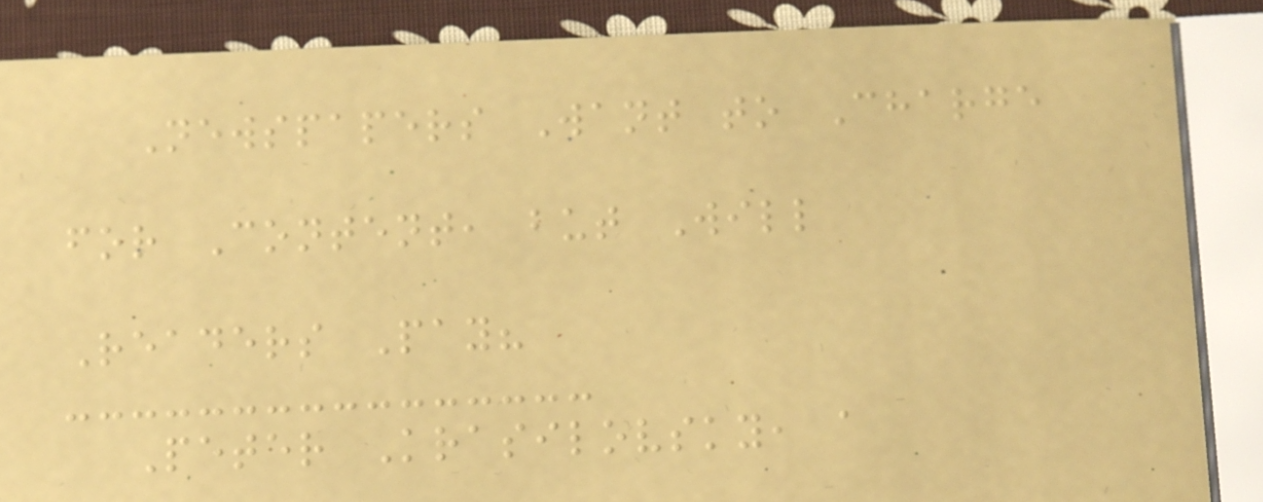Newspapers Want to Charge
for Content, but Will
Readers Pay?
Peter Krasilovsky, a
